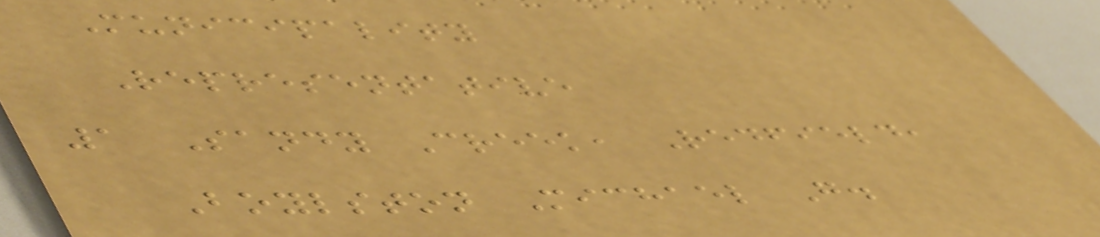Municipality
Representative
1 Sandy Creek, Redfield,
Boylston Michael G.
